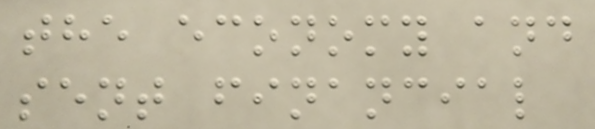the economy and
sent financial
